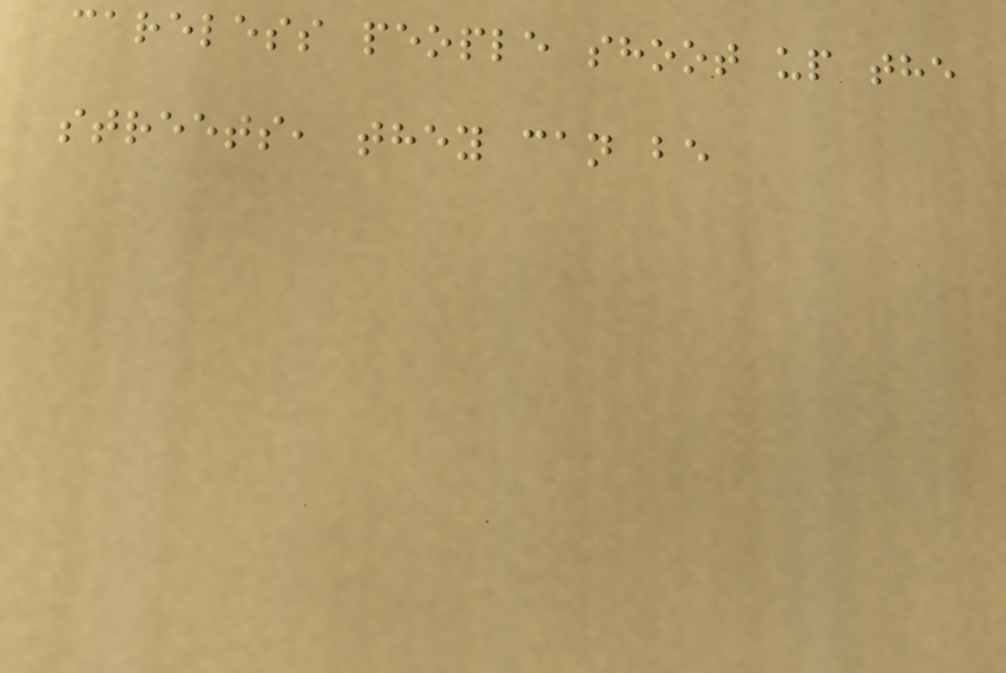careless people shoot up the
streets, they can be
